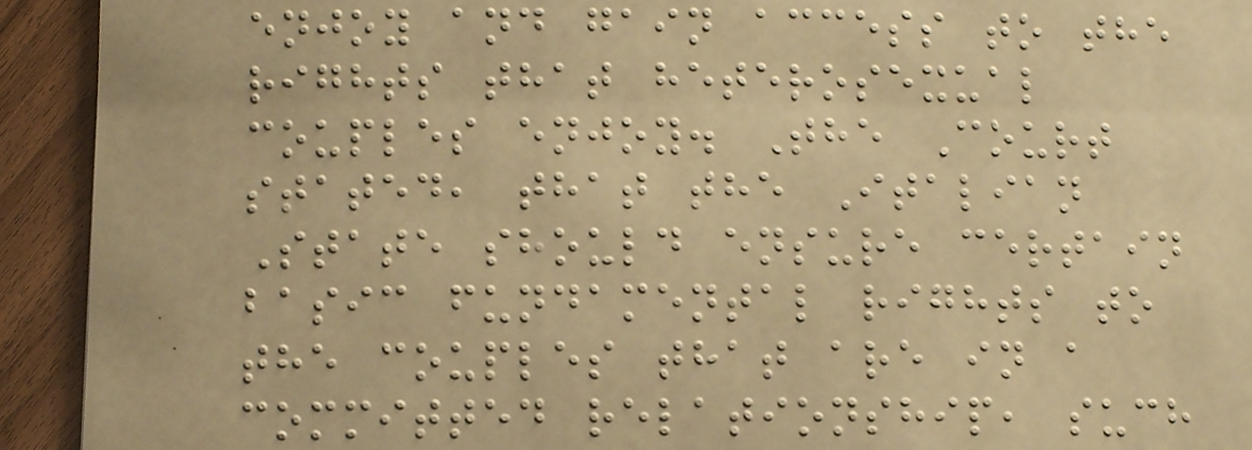enjoy and gain access to the
rights that heterosexual
couples enjoy. The Court
stated, that the Italian
State should ensure certain
basic fundamental rights to
the couples that are in a
committed relationship, such
